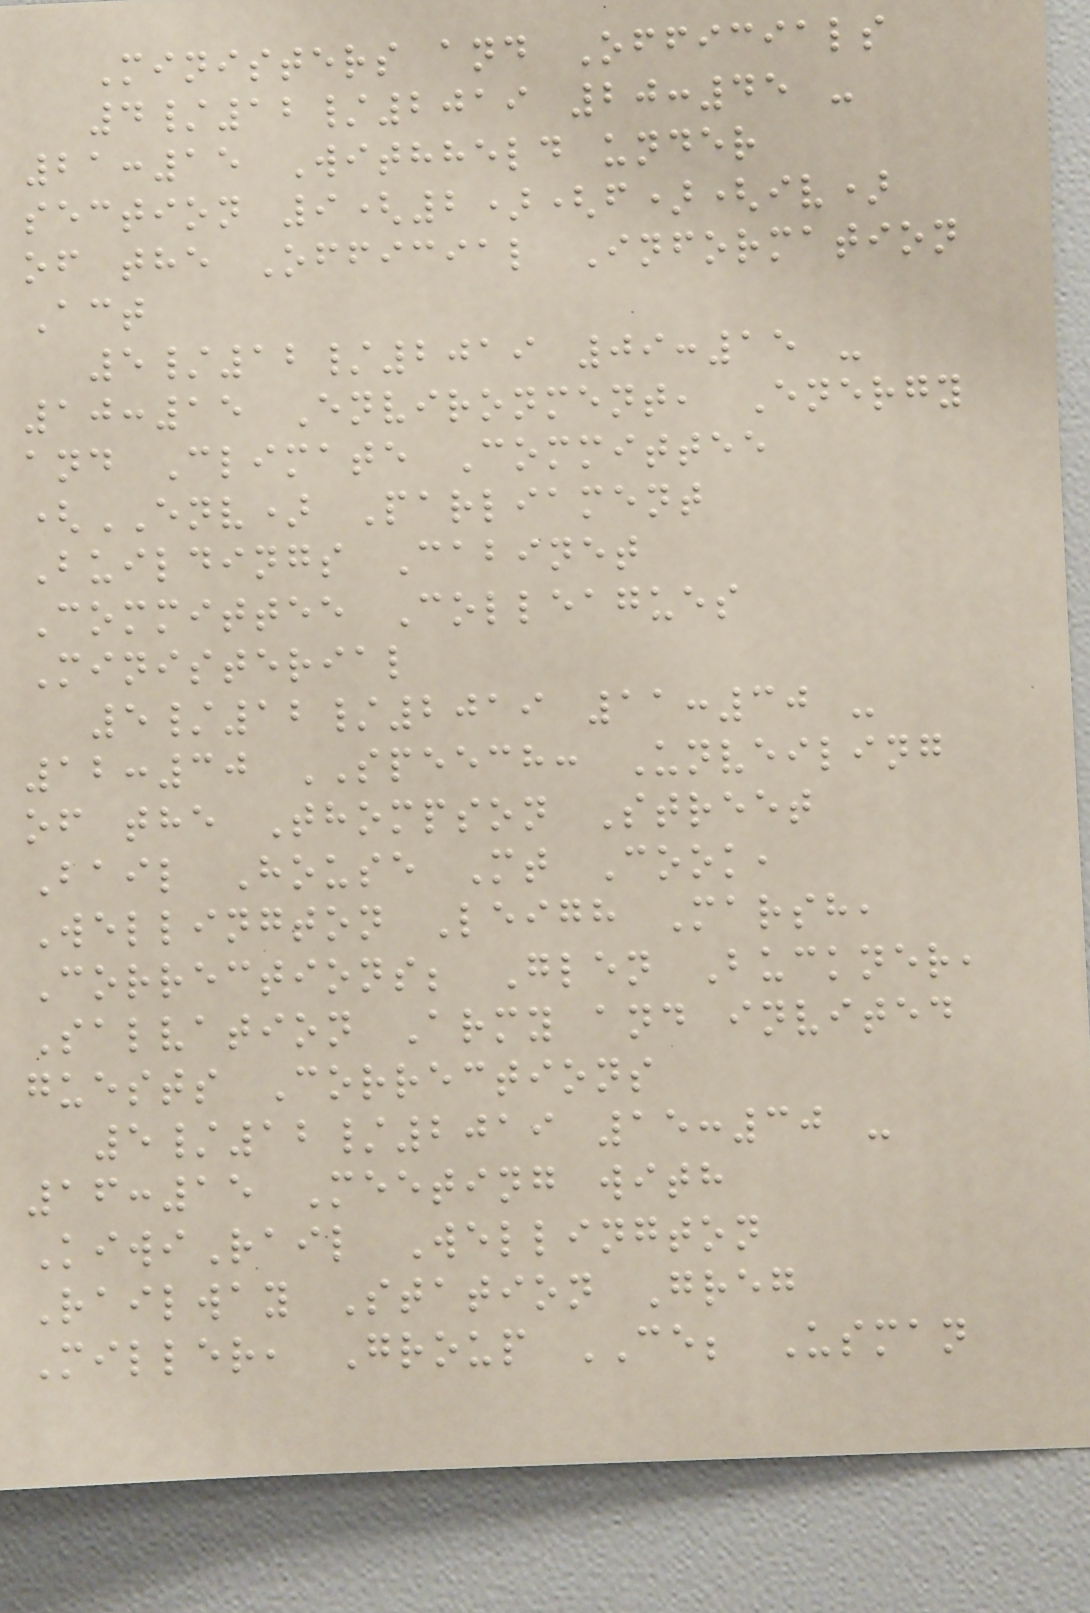Ministers and Officials
4/12/2019 20:45 -
21:15 Withheld under
section 9(2)(f)(iv)
of the Official Information
Act
5/12/2019 09:15 -
10:15 Environment, Energy
and Climate Committee
(ENV) Parliament
Buildings Cabinet
Committee Colleagues
Ministerial
5/12/2019 11:30 -
12:30 SPEECH: Unveiling
of the Thompson Street
Bail House Mt Cook,
Wellington Leigh Marsh,
Corrections; Glen Buckner,
Salvation Army and invited
guests Corrections
5/12/2019 15:30 -
16:15 Meeting with
KiwiRail Wellington
Railway Station Greg
Miller, Group CE; Usman
